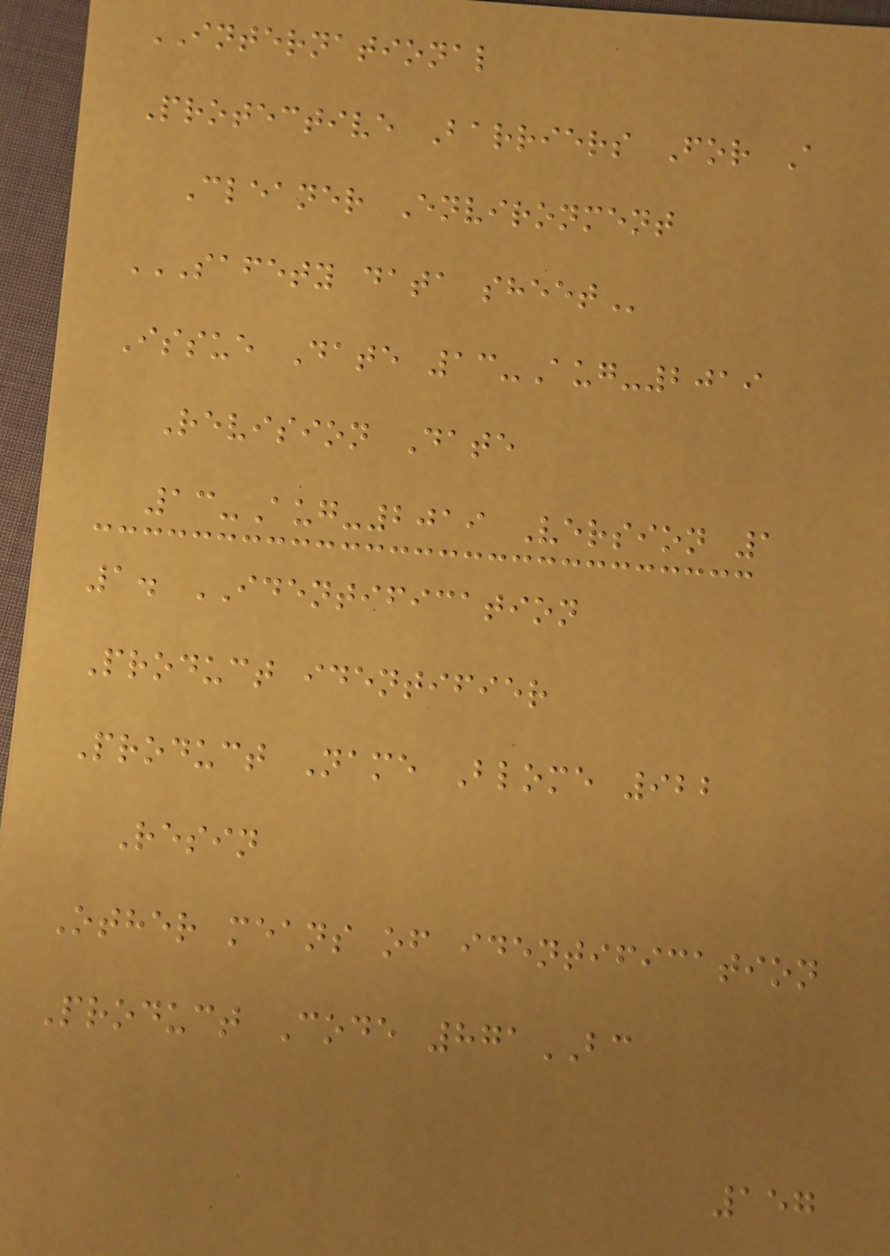INTERNATIONAL
Protective Barriers For A
Cleaner Environment
SAFETY DATA SHEET
Issue Date 13-Aug-2019
Revision Date
13-Aug-2019 Version 1
1. IDENTIFICATION
Product identifier
Product Name Blome 922
Resin
Other means of identification
Product Code 871BC
157
